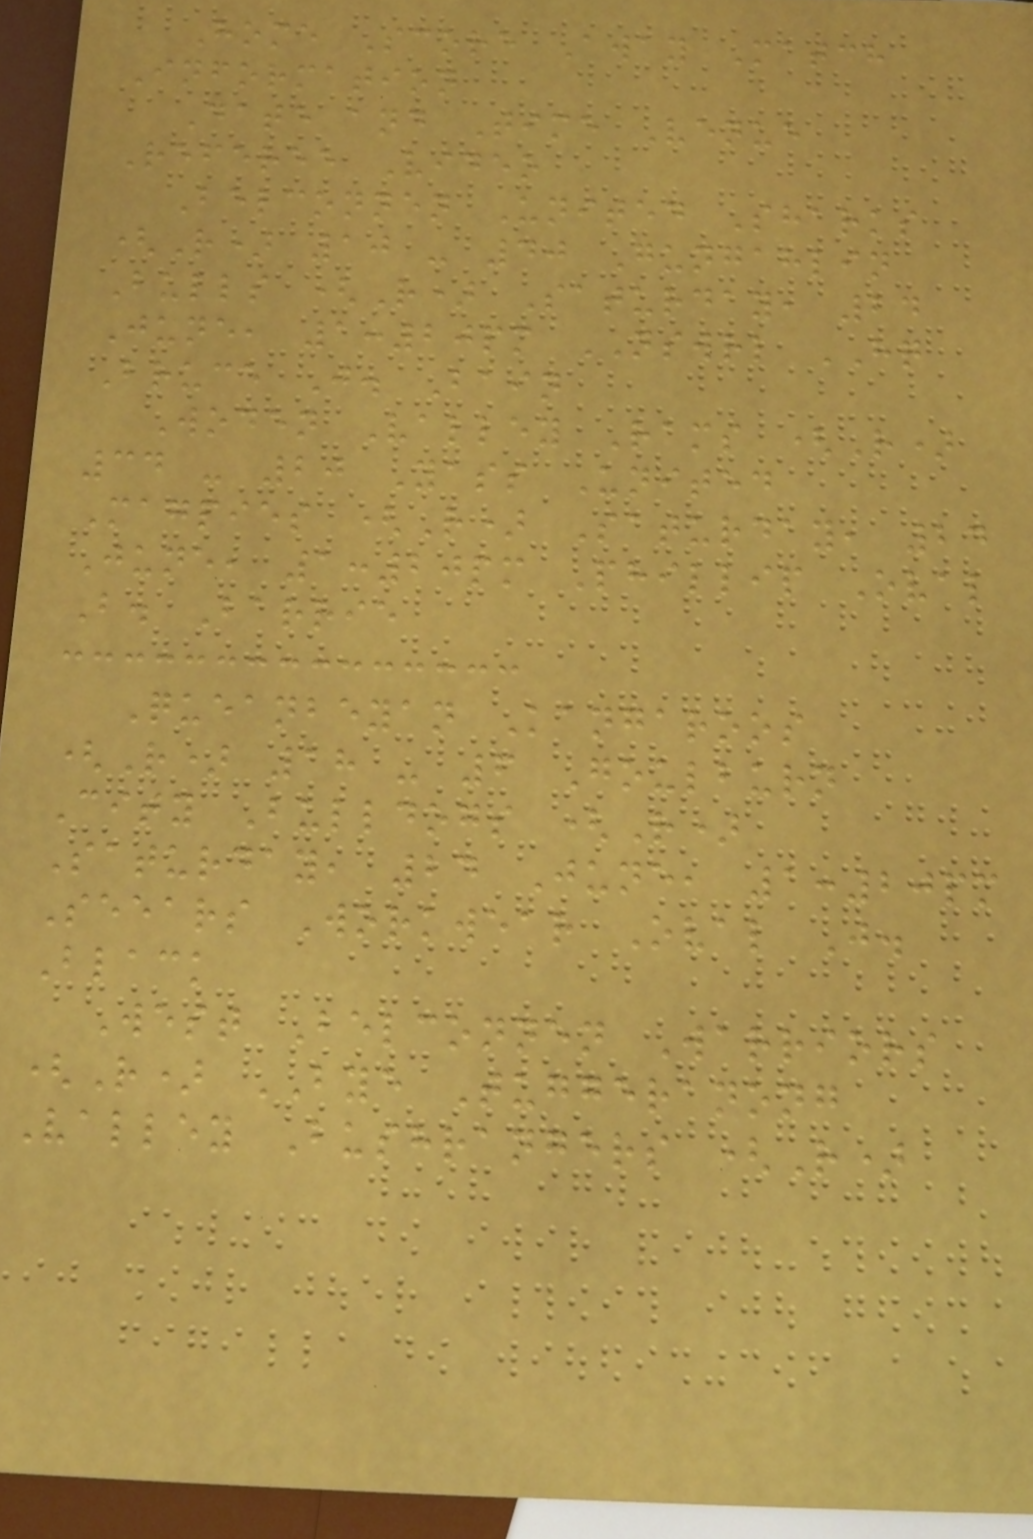Home Score Away Match
Information
Date and Time Venue
Referee Video
Belconnen United Sharks
(R) 10 - 40 Gungahlin
Bulls (R) Saturday, 24
June, 1:20pm NSWRL HQ
Bruce J. Bain
Woden Valley Rams (R)
34 - 20 Yass United
Magpies (R) Saturday, 24
June, 1:20pm Phillip Oval
B. Barrie
Queanbeyan Kangaroos
(R) 18 - 6 Goulburn
City Bulldogs (R)
Saturday, 24 June, 1:20pm
Seears Workwear Oval J.
Black
West Belconnen Warriors
(R) BYE Tuggeranong
Valley Bushrangers (R)
